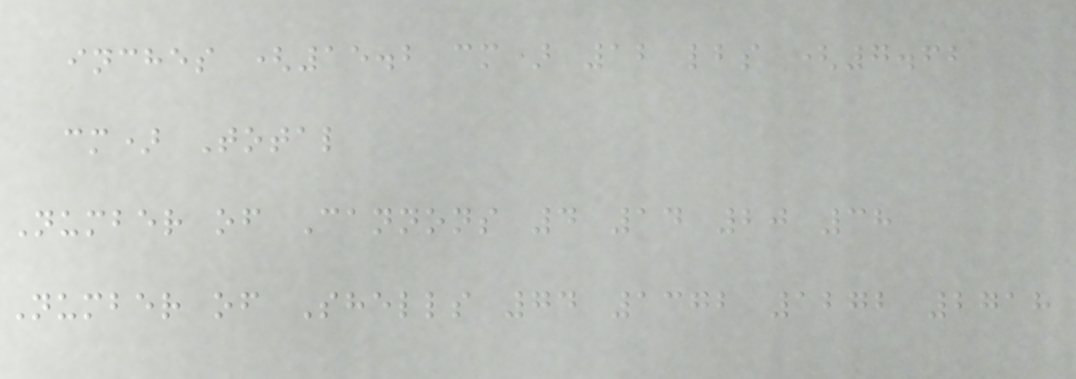inches (15.2 cm) 12 lbs (7.62
cm) Total
Number of Cannons 4 14 20 38
Number of Shells 74 1372 1272 2718
